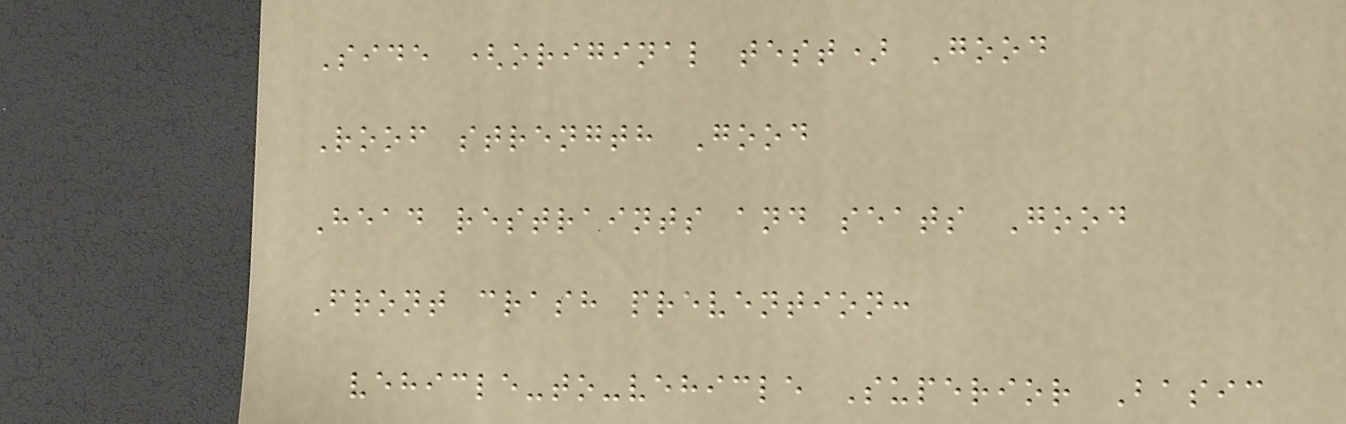Side (original test) Good
Roof strength Good
Head restraints and seats Good
Front crash prevention:
vehicle-to-vehicle Superior Basic
